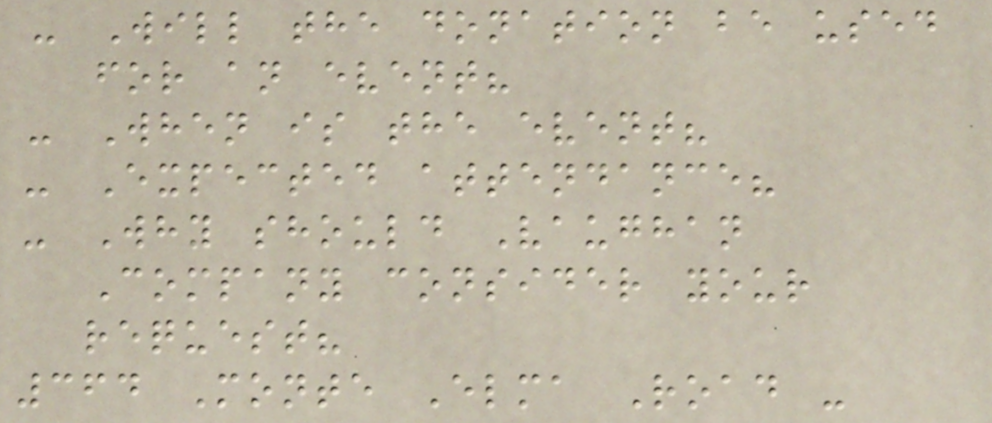- Will the donation be used
for an event?
- When is the event?
- Expected attendance?
- Why should Vaughan
Company consider your
request?
364 Monte Elma Road -
